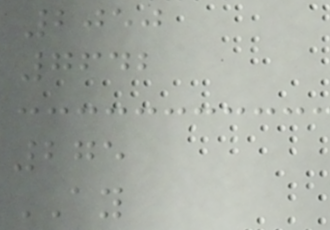2050
7642
275
AY
